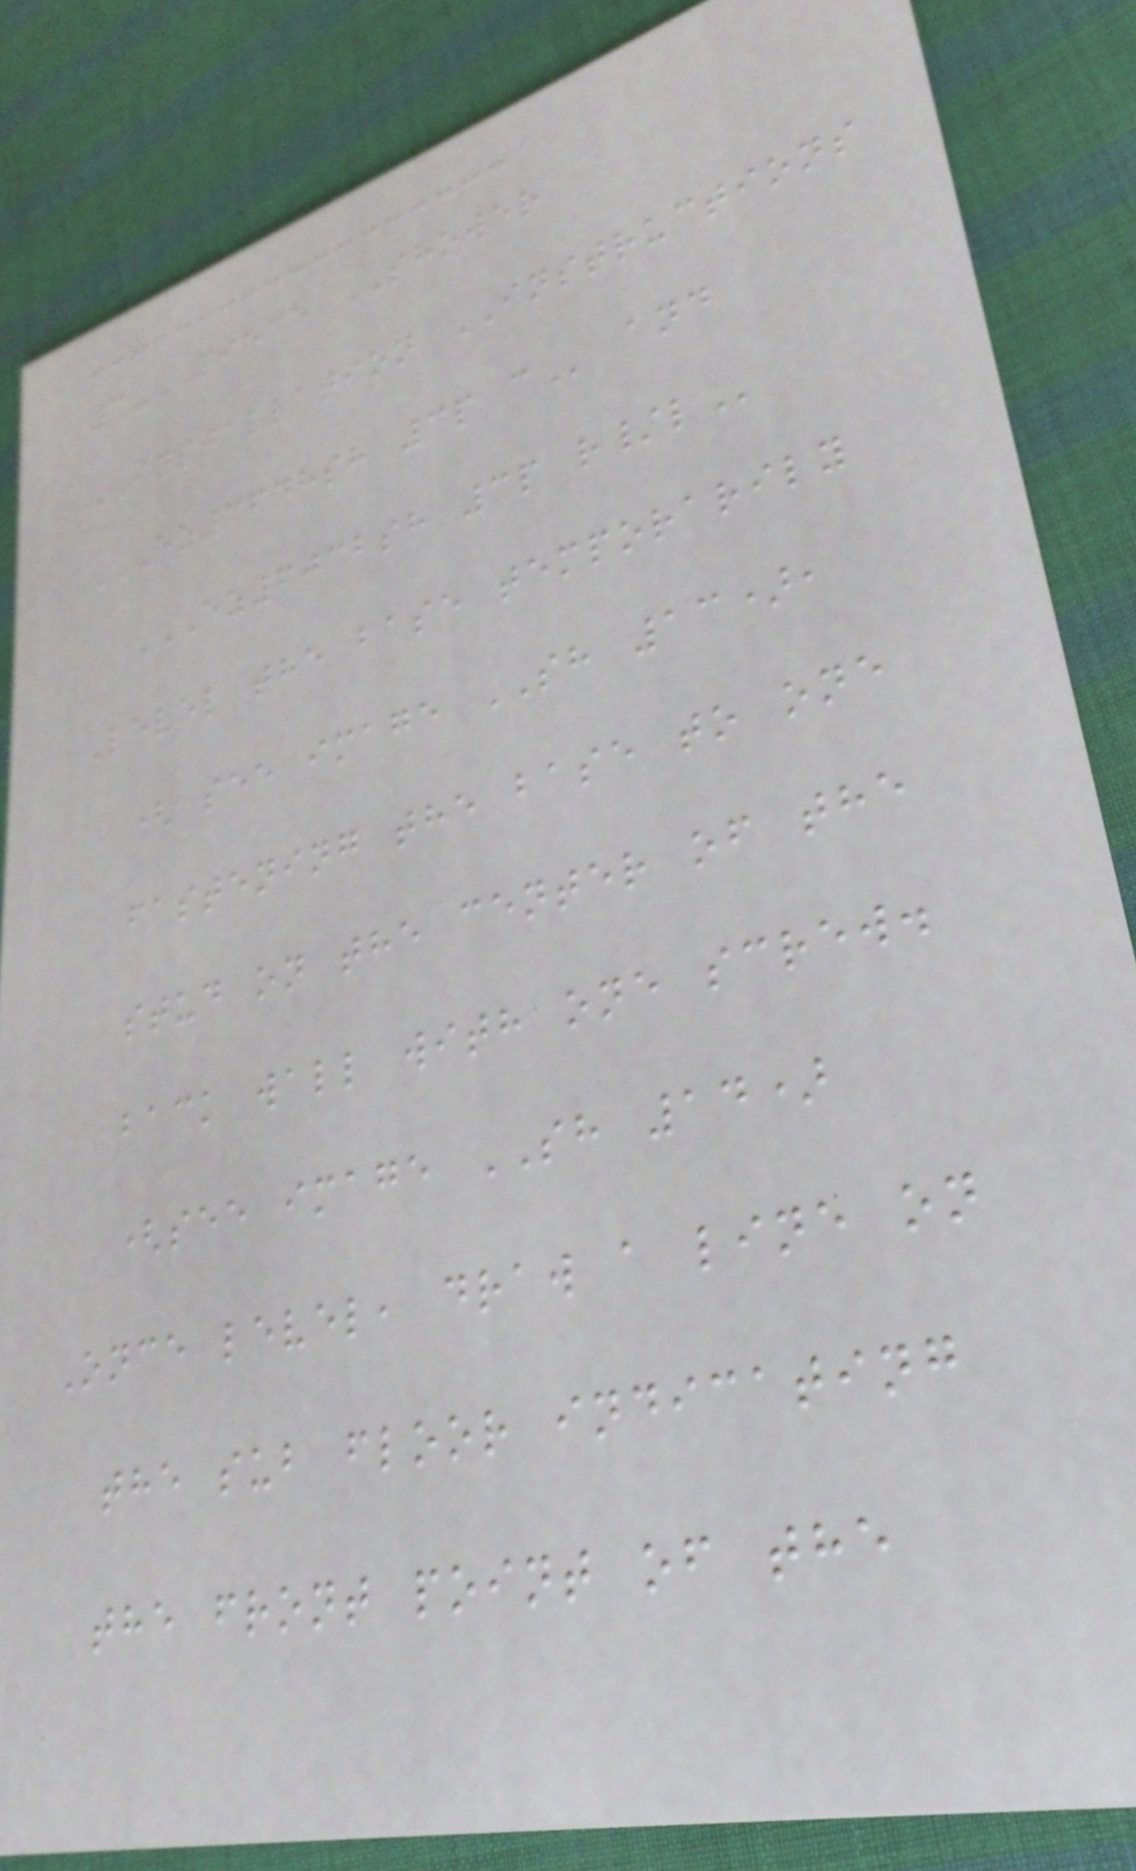3-PIECE SHOWER
INSTALLATION INSTRUCTIONS
EZ3648SH 3P C and
EZ6032SH 3P R/L
Level the base temporarily
( see image SH 13),
fastening the base to one
stud on the center of the
back wall with one screw.
(see image SH 14)
Once level, draw a line on
the sub floor indicating
the front point of the
